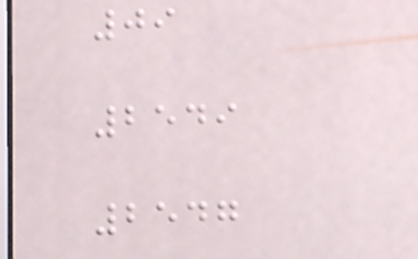09
2549
2547
